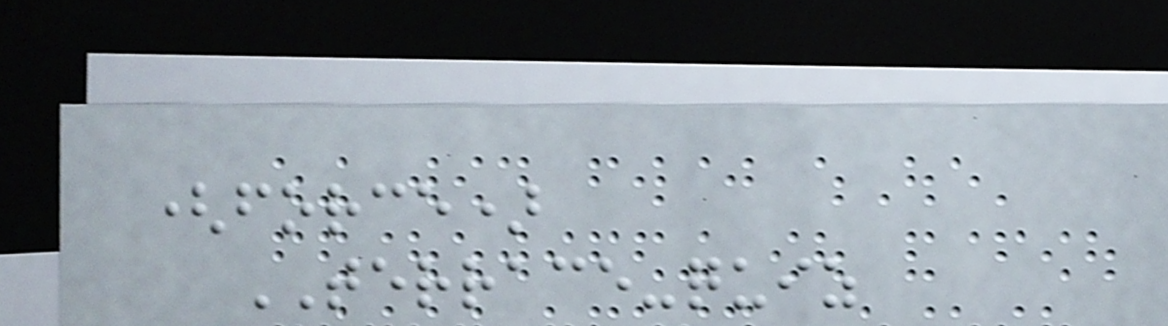(force)
TERRACE-quiz
